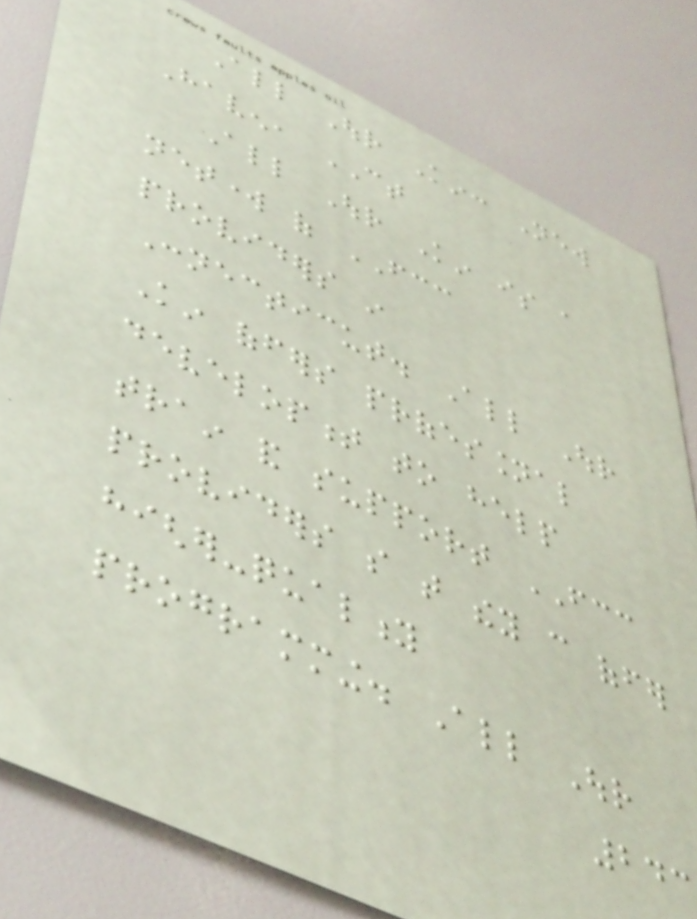All Our Kin: New
Haven, CT
All Our Kin is a
network of FCC
providers in
Connecticut. All Our
Kin offers professional
development to help
train and support FCC
providers so that they can offer
higher-quality
programming. All Our
243
